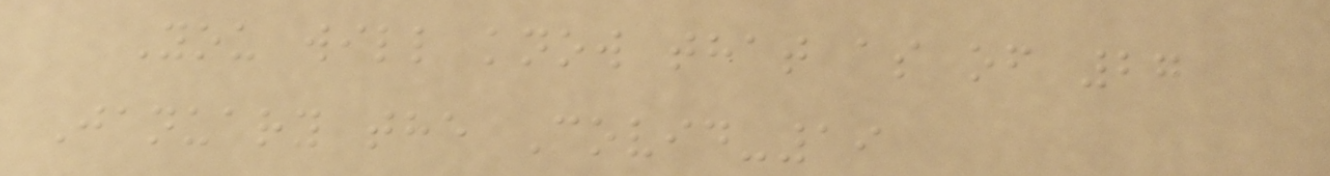You will know that as of 27
January the Covid-19
